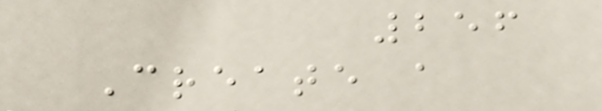256
Create a
